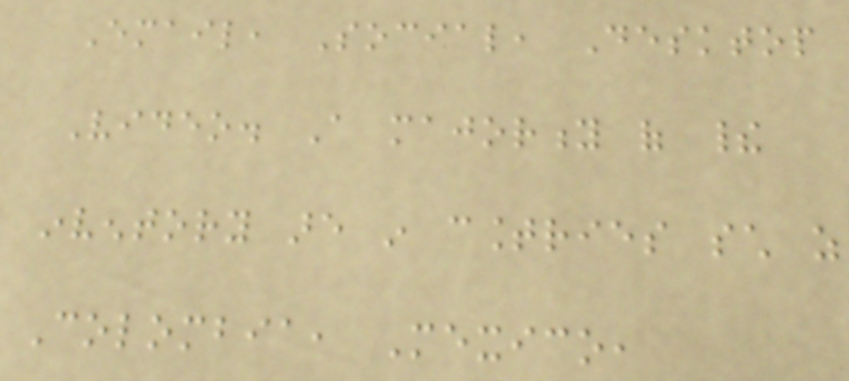Email, Social, Desktop
Video. A majority of their
inventory are in countries such as
Colombia, Mexico,
